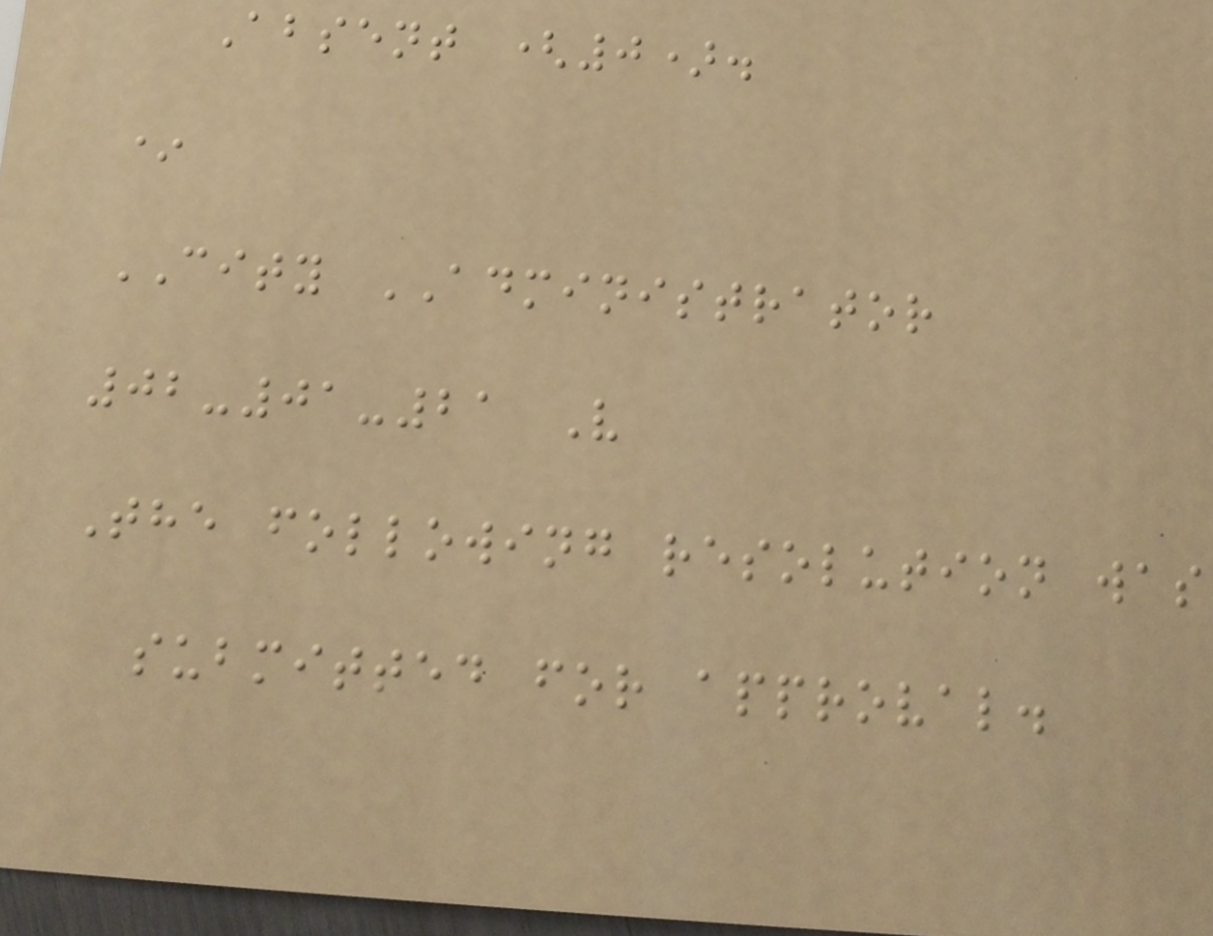Absent (0).
*
CITY ADMINISTRATOR
02-01-21 V
The following resolution was
submitted for approval.
